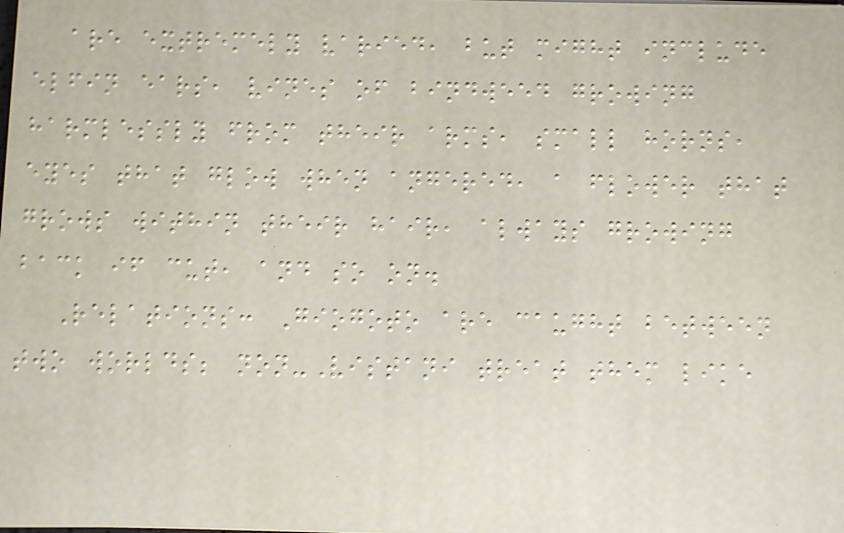are extremely varied, but might include
elfin ears, vines of bindweed growing
harmlessly from their arms, small horns,
eyes that glow when angered, a flower that
grows within their hair, always growing
back if cut, and so on.
Relations: Giogoto are caught between
two worlds; non-Vistani treat them like
